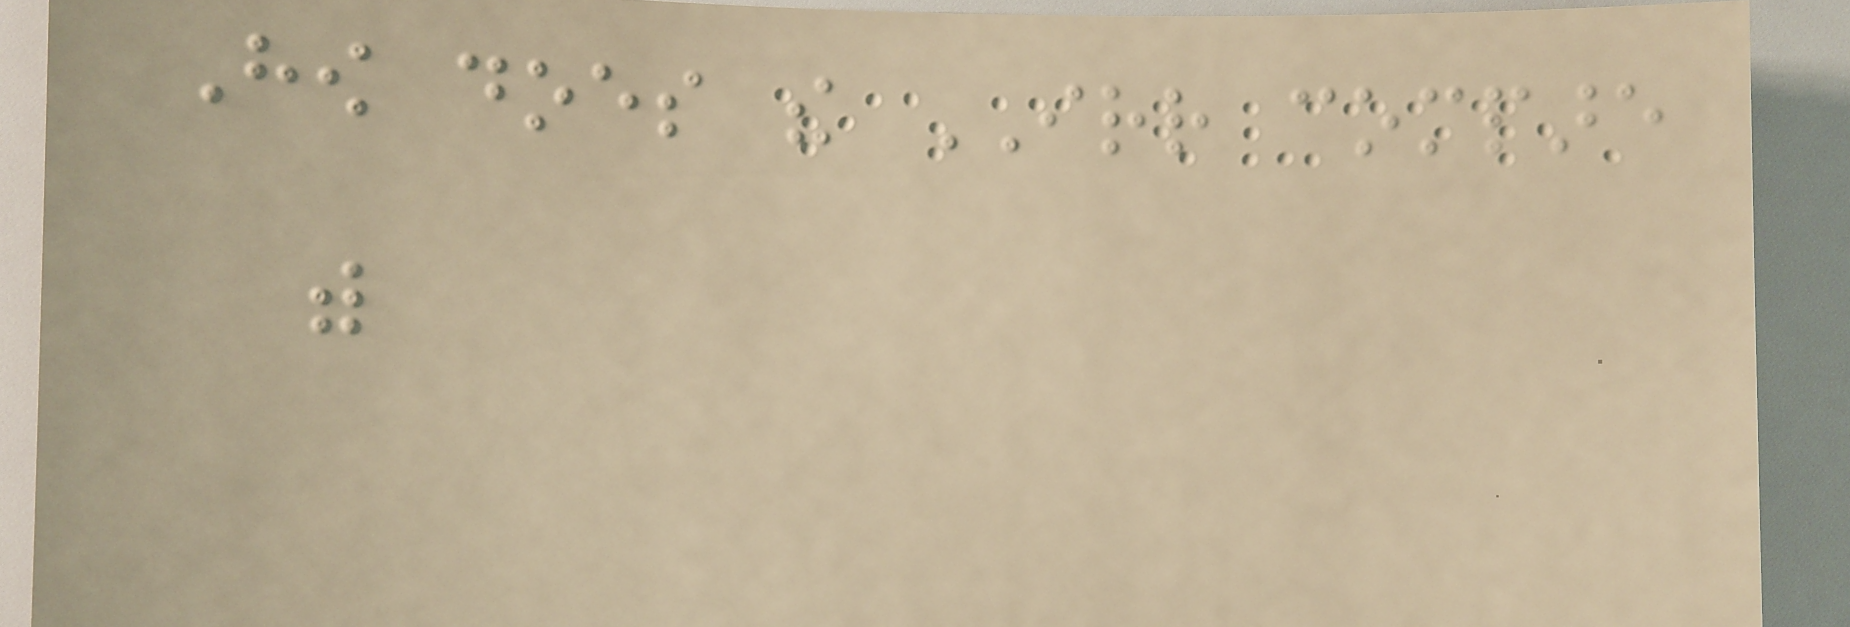How does the IRR compare
with
